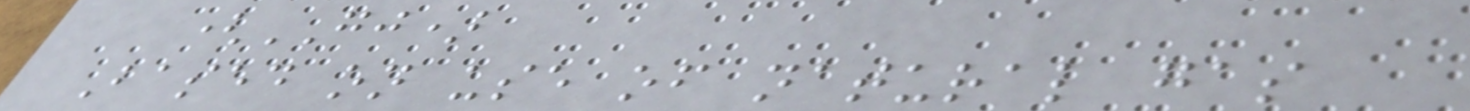(GJ)
Based on use of natural gas
